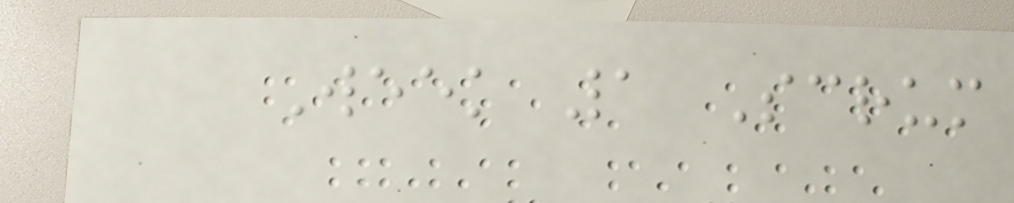Week 1 Scrum
